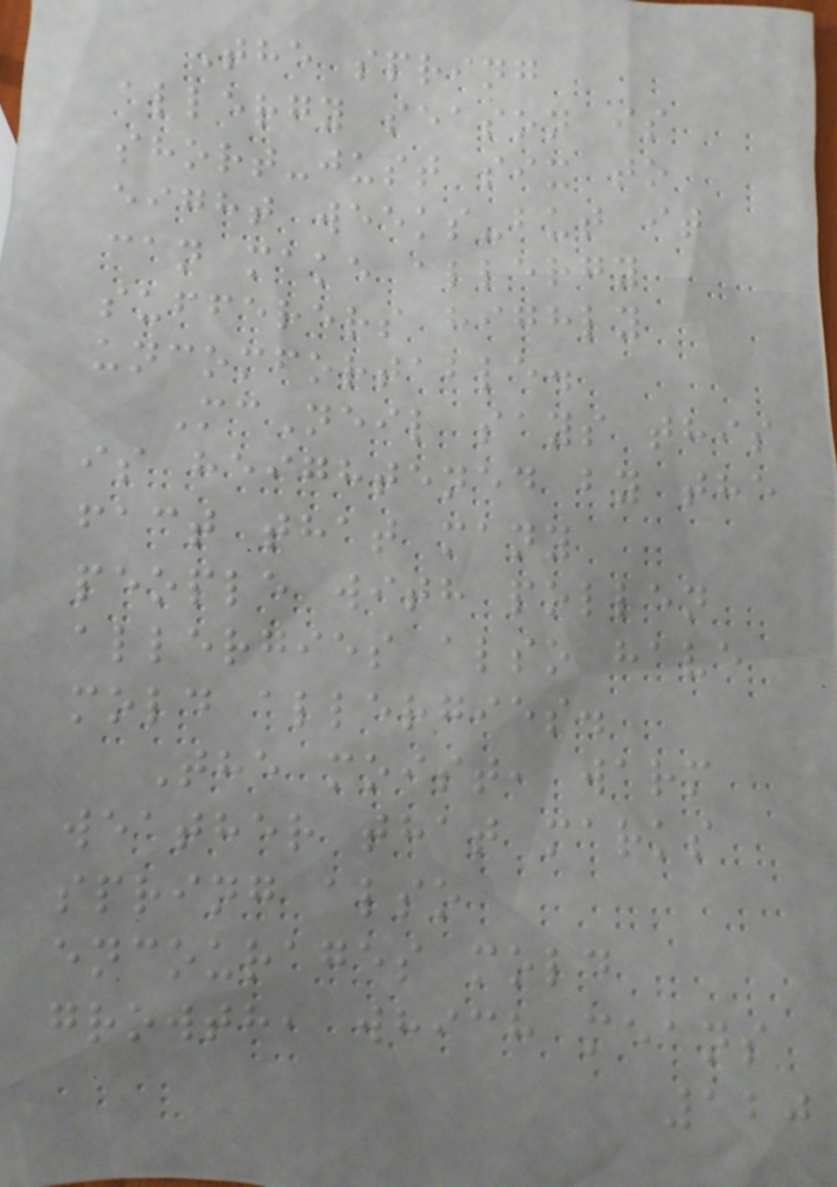The spring
allergy season is
short-just six to
eight weeks-but it
can make allergy
sufferers highly
uncomfortable.
McNeil says this
is heightened by the
fact that many
people with pollen
allergies also have
mold allergies.
The moist, warm
weather that marks
spring also
encourages mold
growth, which means
120
